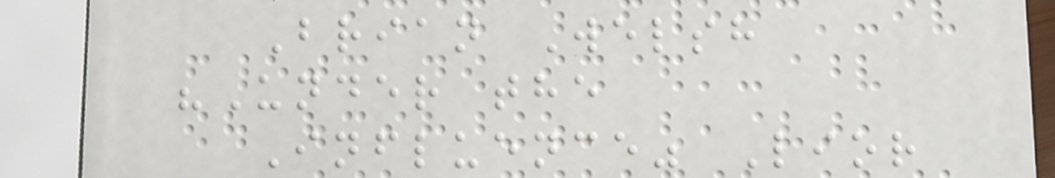Brian Welsh
"Under the
Influence" Lior
